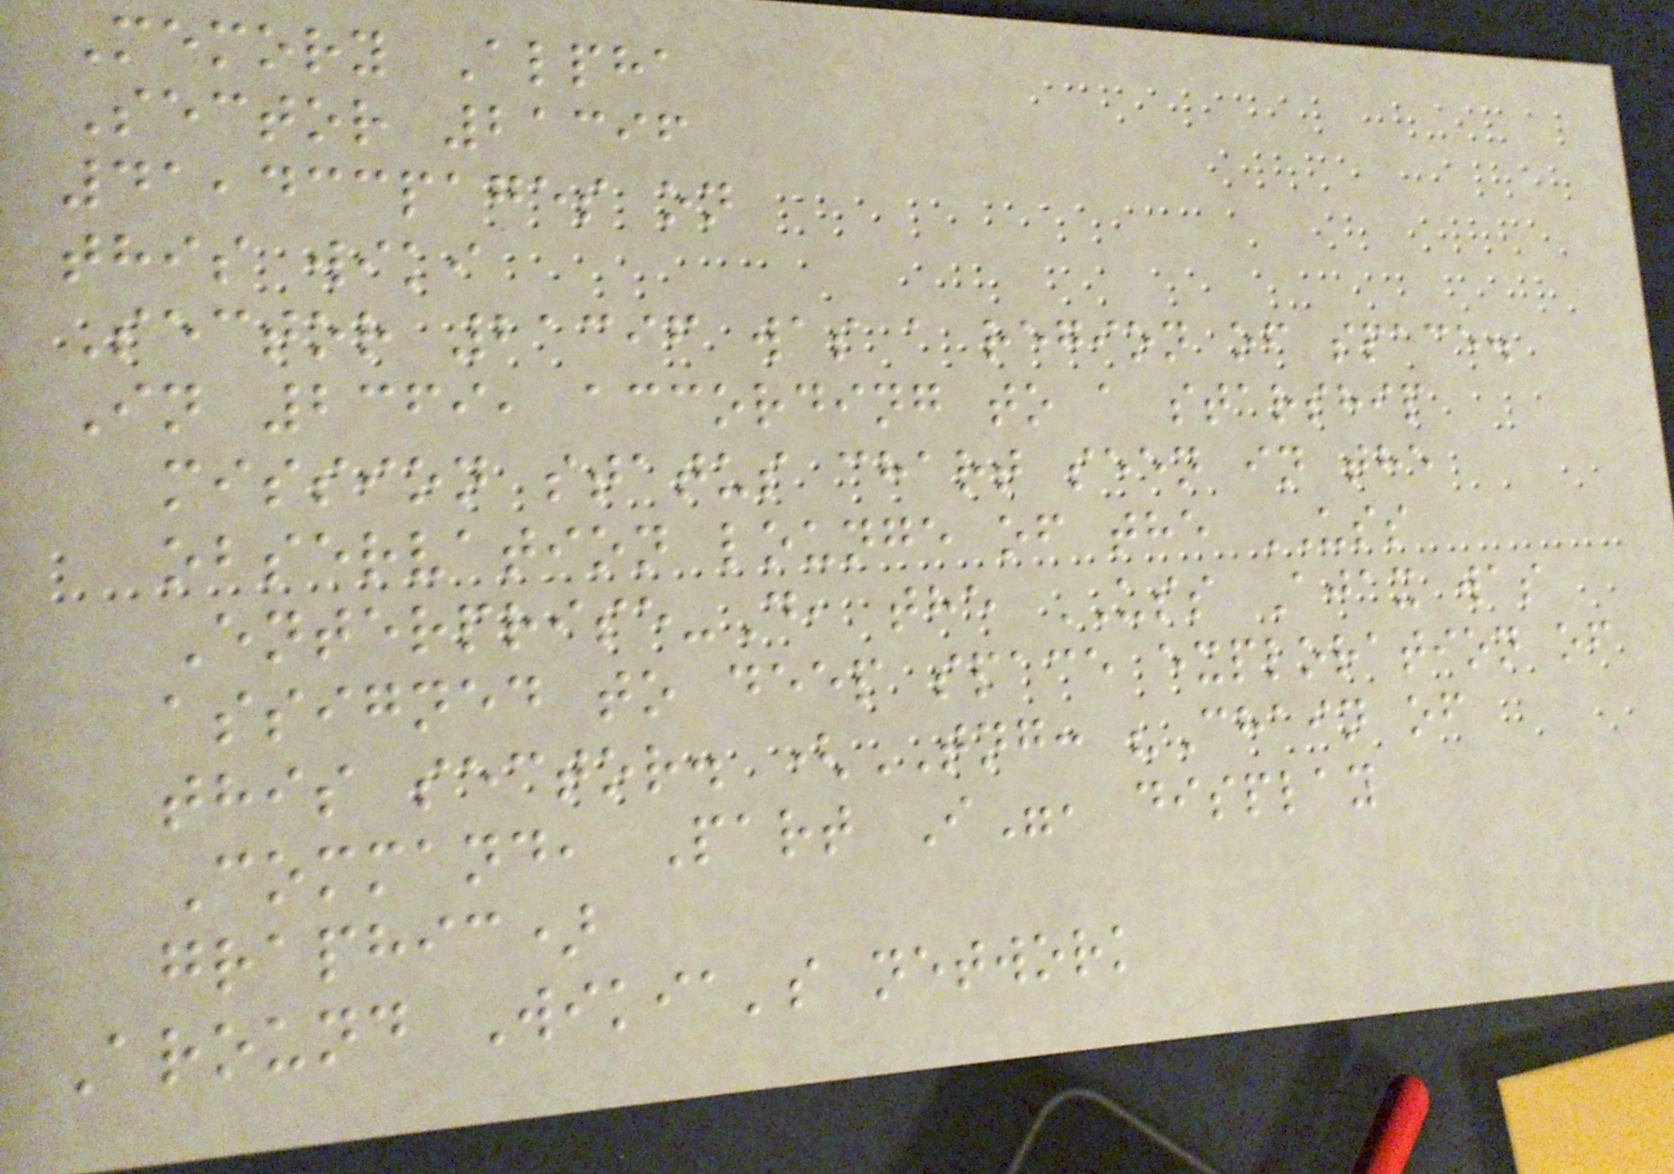Memory Alpha
Sector 21396
41,433pages on
this wiki
Sector 21396 was a region of space.
In 2369, according to a starship
mission status chart seen in the
observation lounge of the USS
Enterprise-D, the USS Ajax was
assigned to deep space exploration of
this sector. (TNG: "Chain of
Command, Part I", display
graphic)
Around Wikia's network
